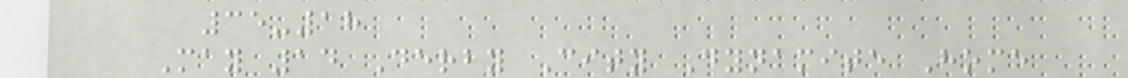35-18
May 14 Derby City Dynamite Home
